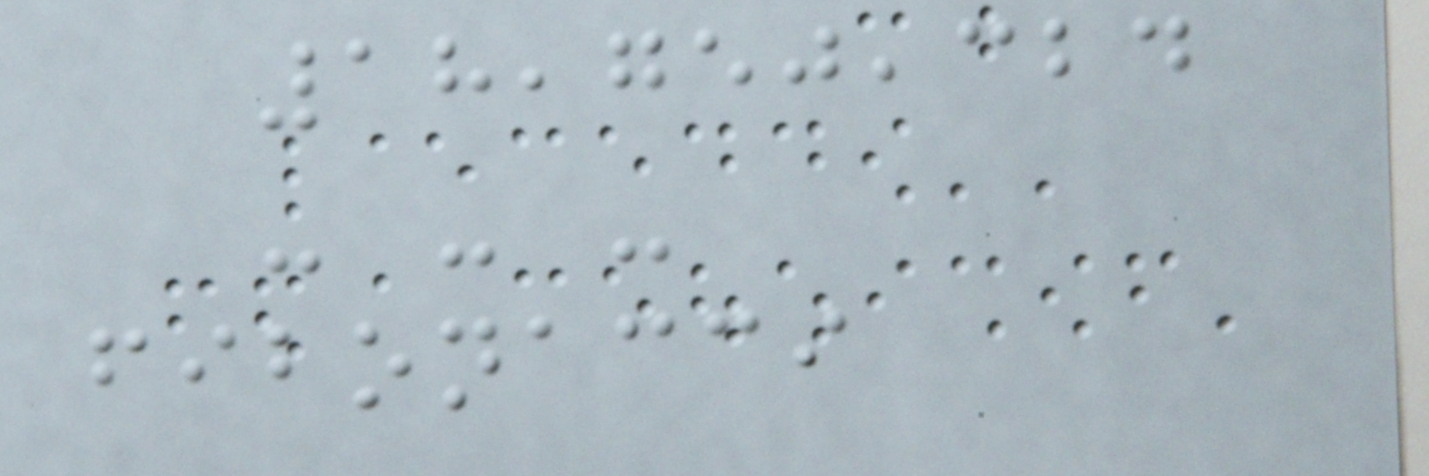18,750,324
- - -
fibonacci
